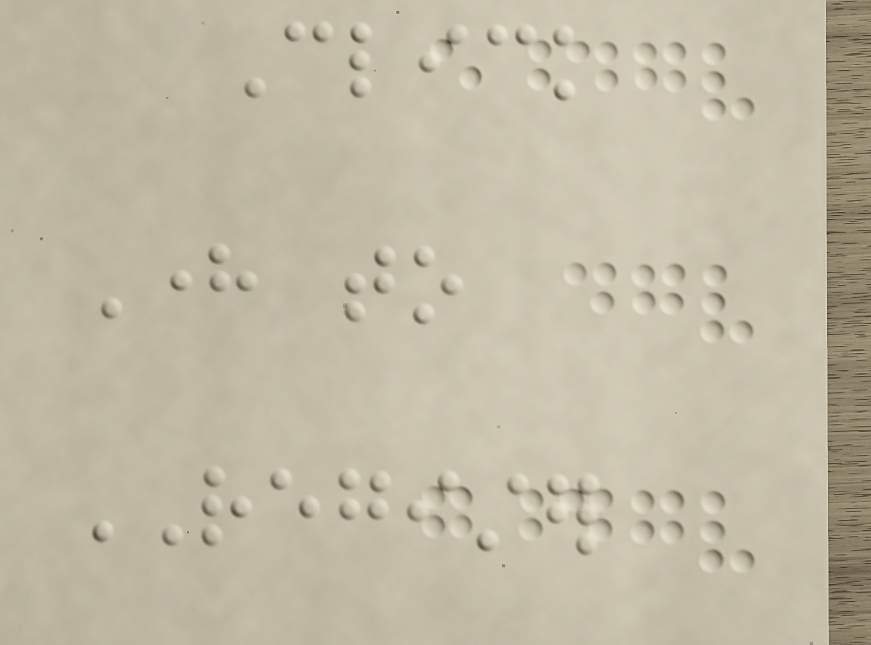Click
Here to
REGISTER
